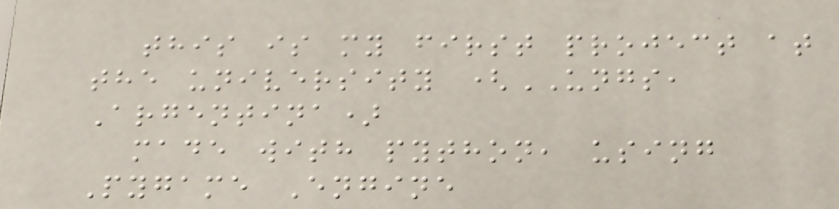this is my first project at
the university (UNGS,
Argentina)
made with python, using
Pygame Engine
